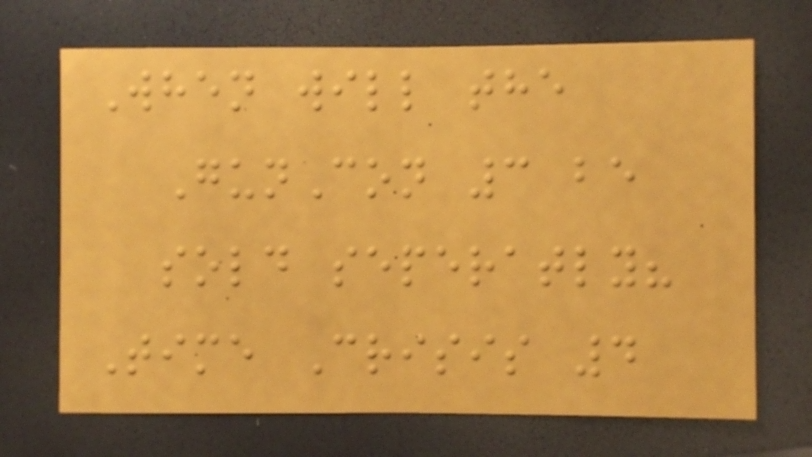When will the
GunCon 3 be
sold seperatly?
Time Crisis 4
